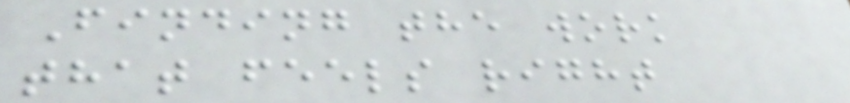Finding the work
that feels right
